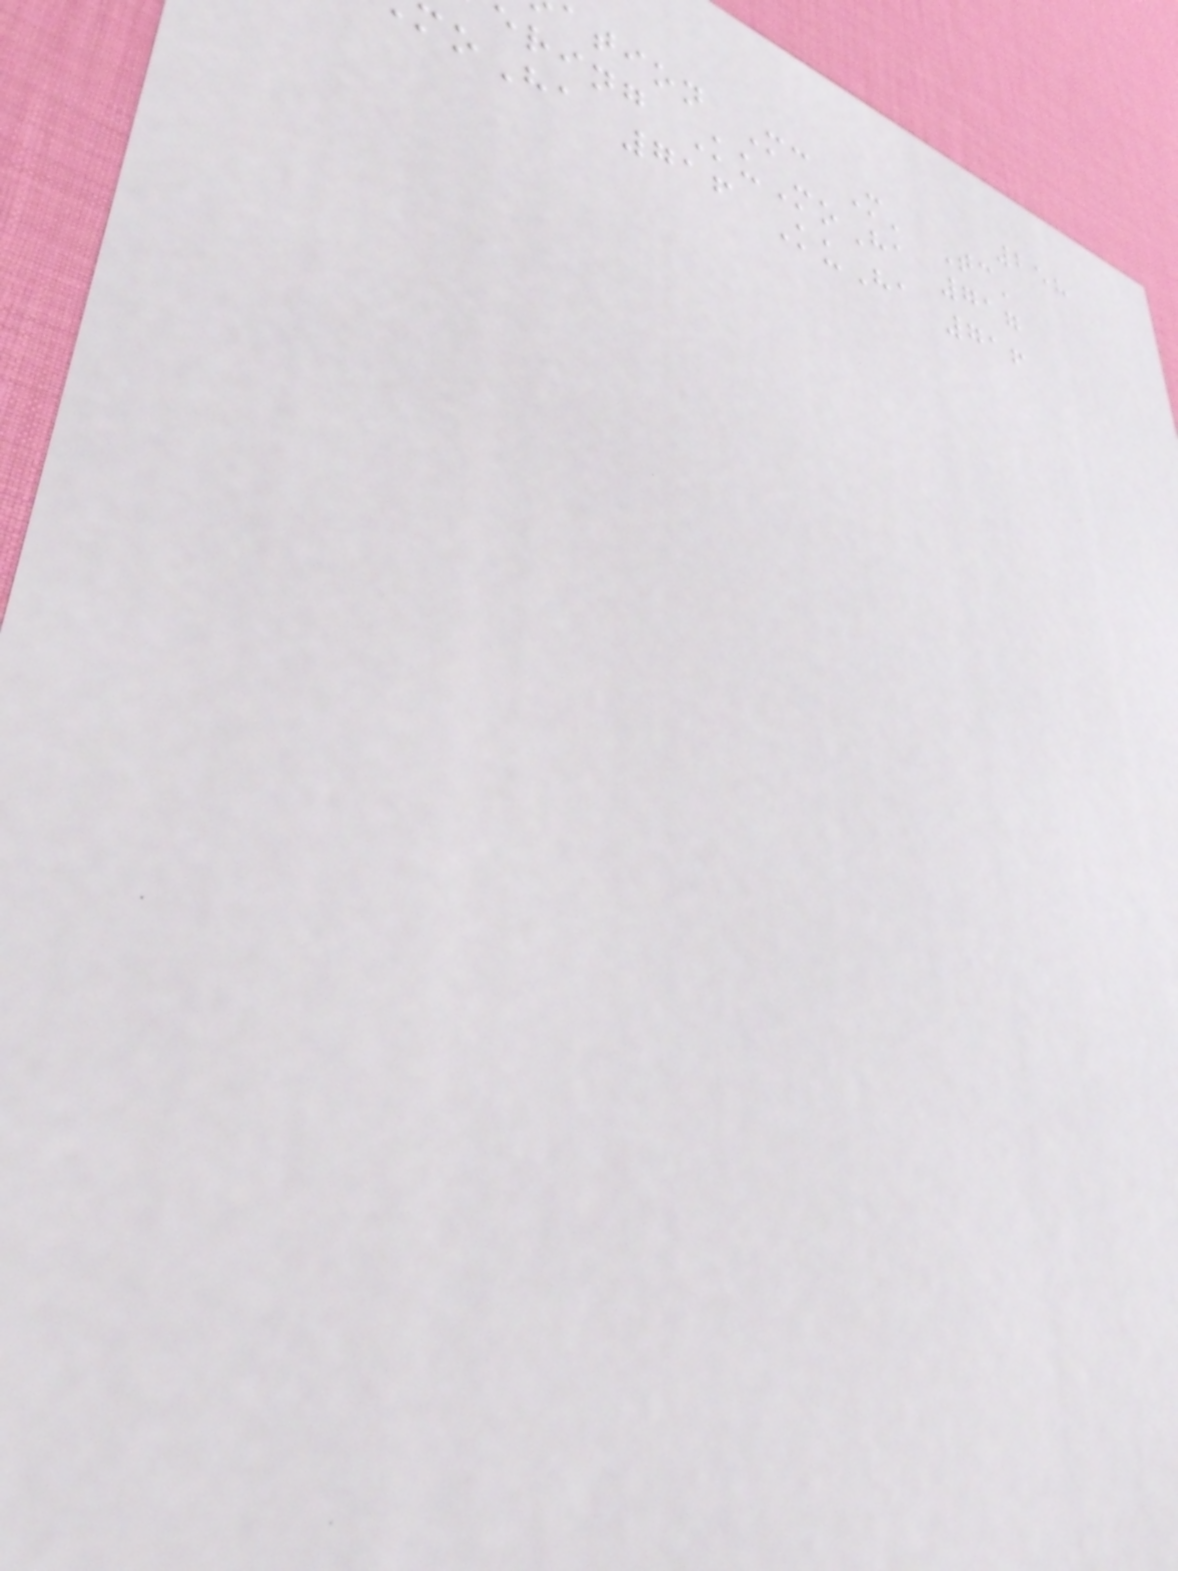258
ation Mc M' Tc'
ering KuMoHa 717
oHa 716 KuHa 716
